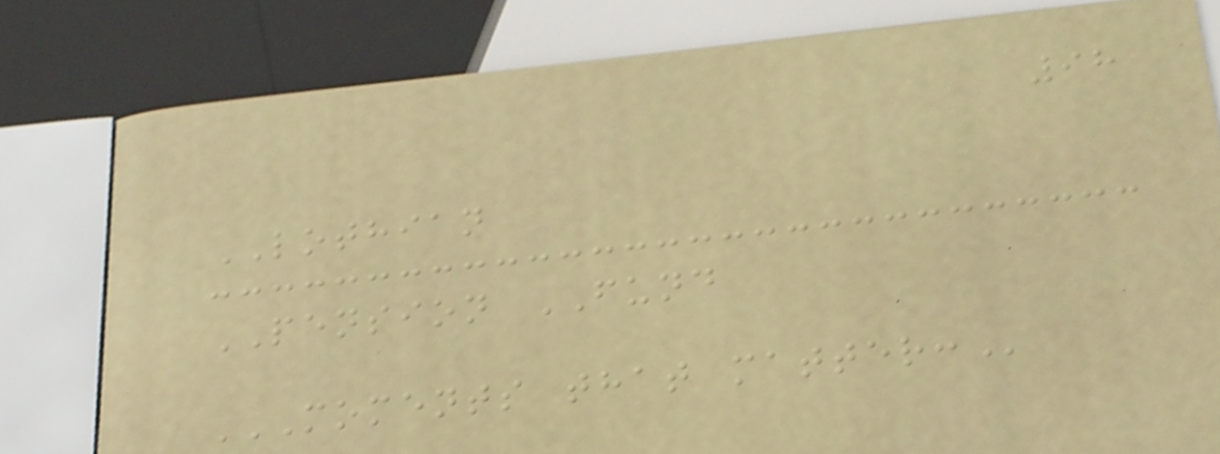98
LOTHIAN
PENSION FUND
MOMENTS THAT MATTER:
